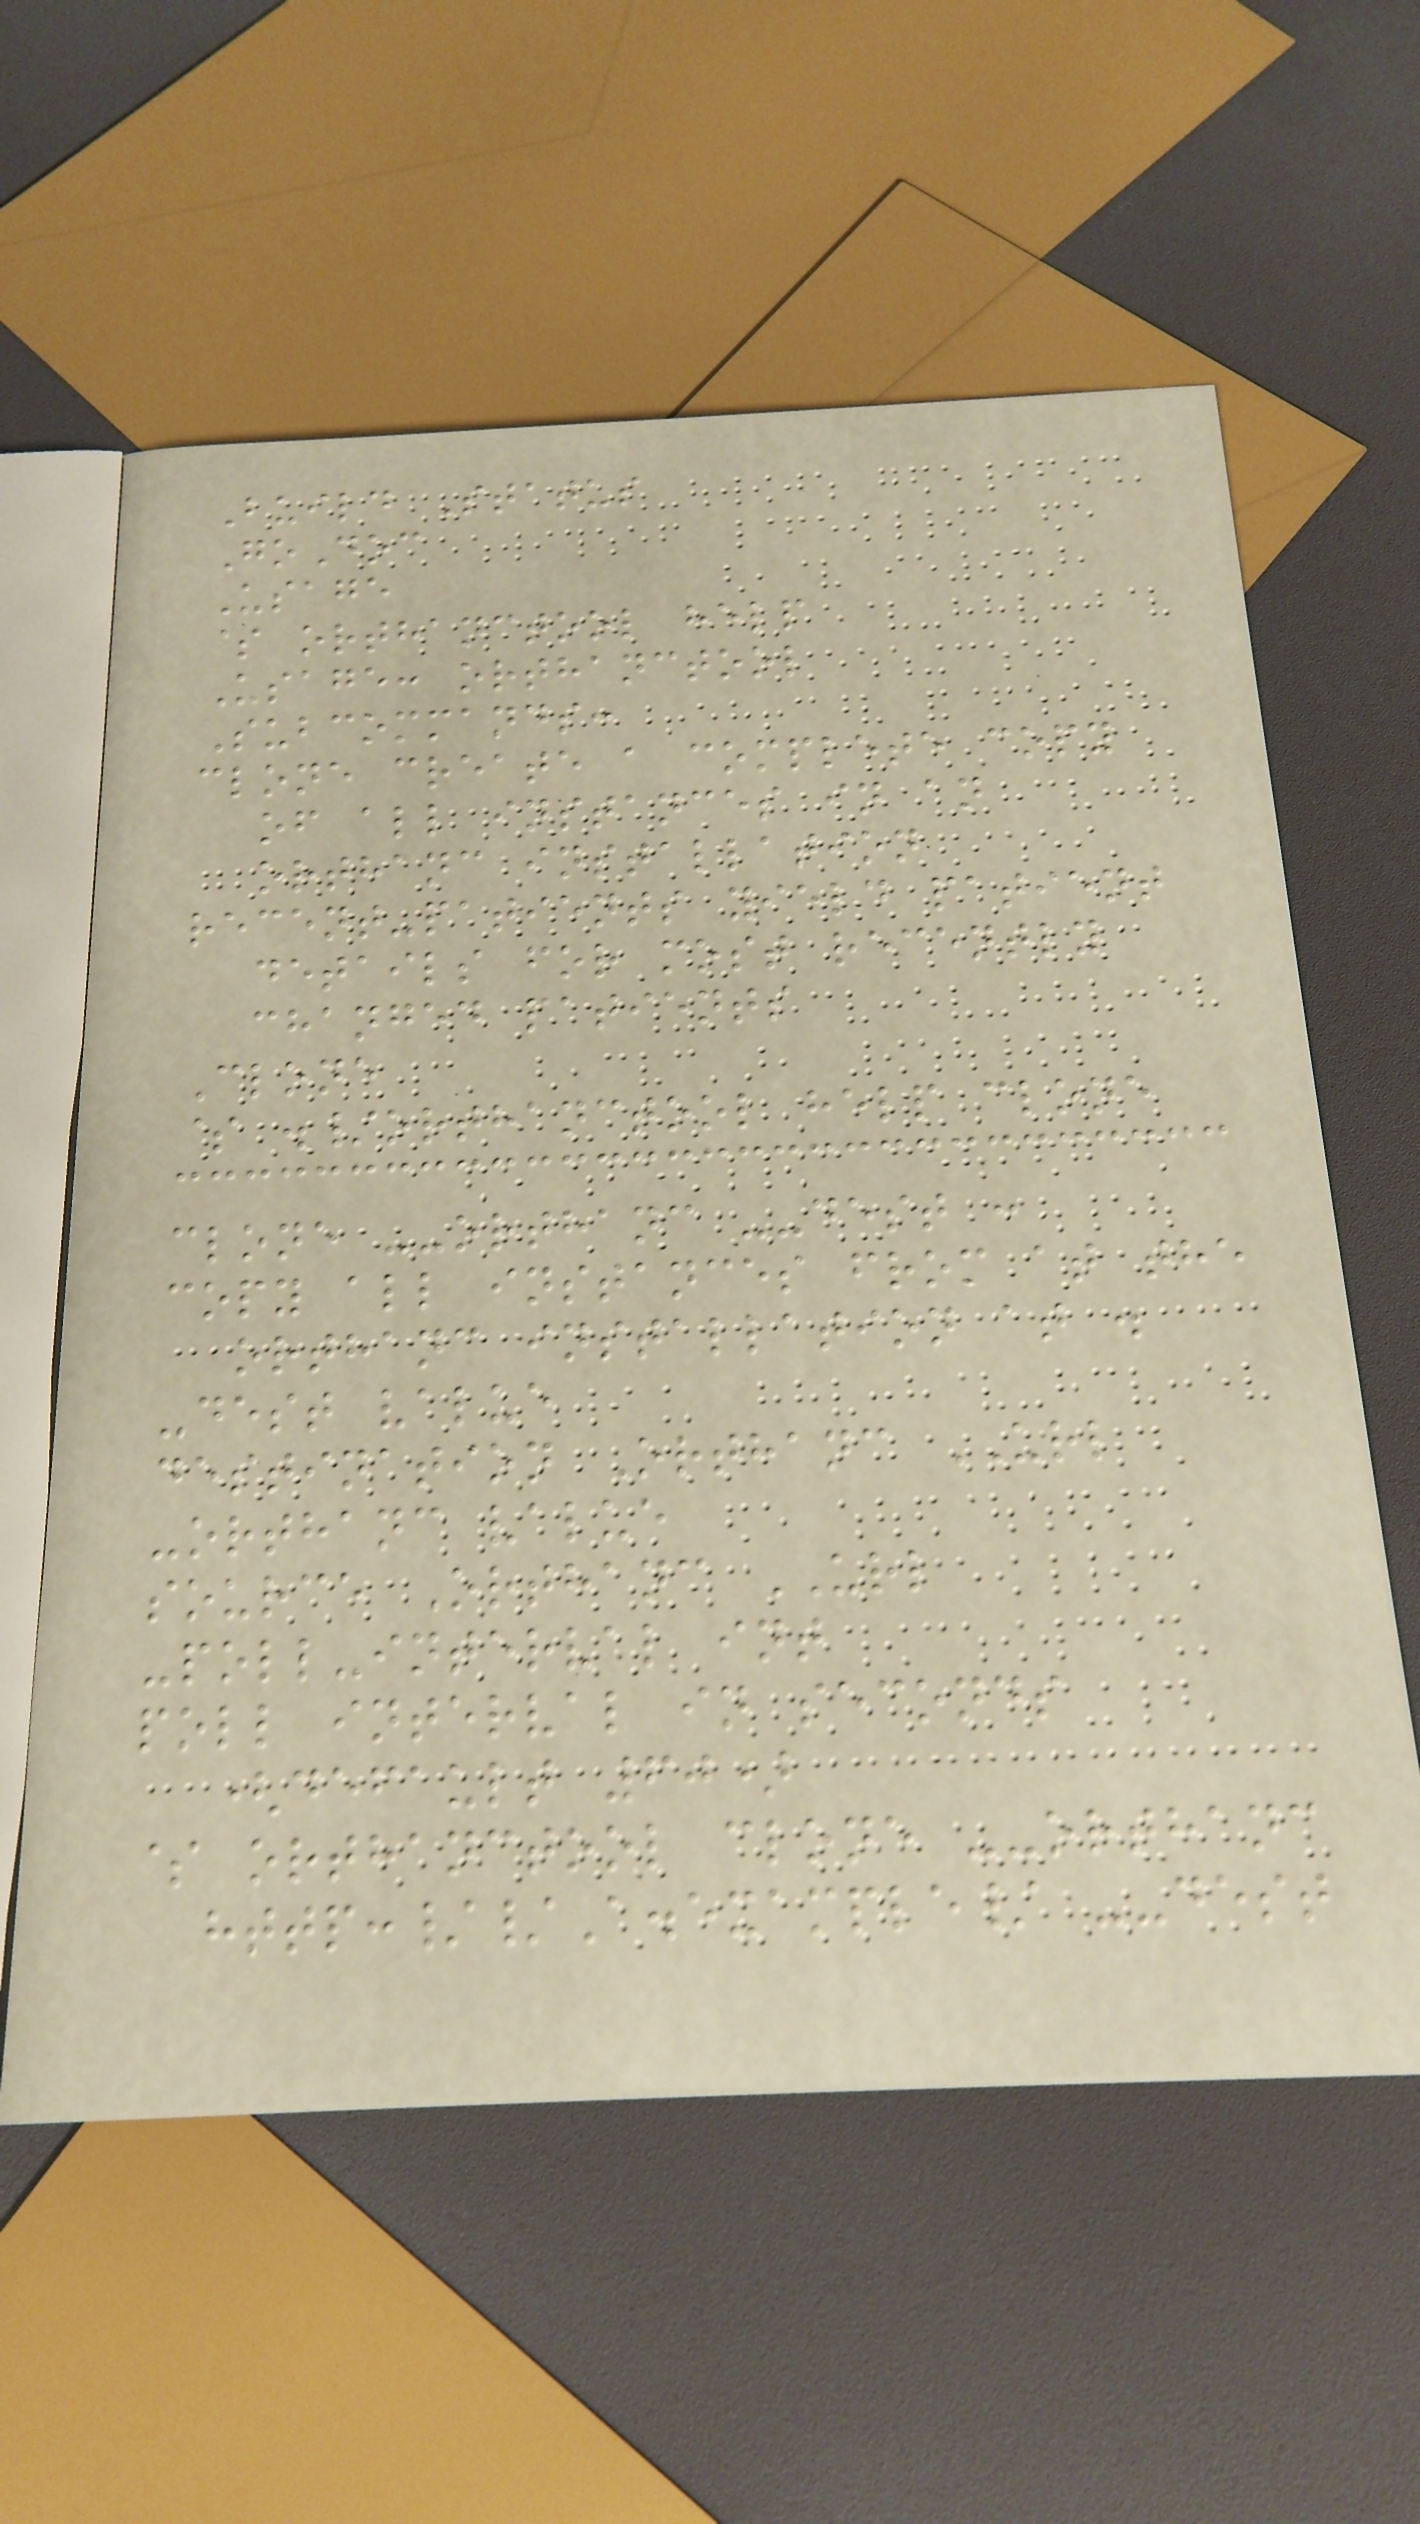Build Status
GoDoc
Usage
$ orthanctool help
Usage: orthanctool
Subcommands:
clone create a complete copy
of all instances in an
orthanc installation
recent-patients yield patient
details for most recently
changed patients
Clone
$ ./orthanctool help clone
clone --orthanc --dest :
copy all instances from at the
orthanc installation at .
-dest value
destination Orthanc URL
-orthanc value
source Orthanc URL
-poll-interval int
poll interval in seconds
(default 60)
$ orthanctool clone --orthanc
http://A.example/ --dest
